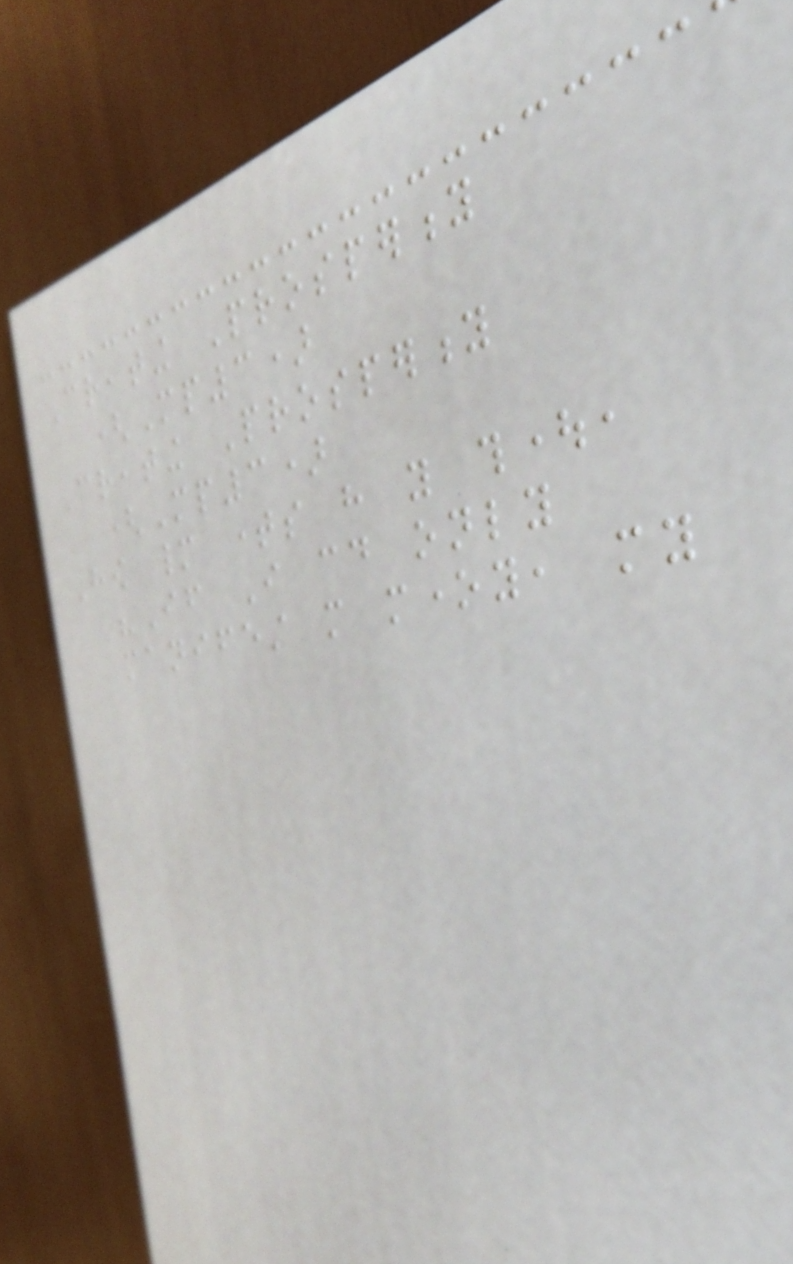Creating Prosperity
(Mp3)
Creating Prosperity
(Mp3)
How many times have you thought,
"If I could only
manifest more money, my
